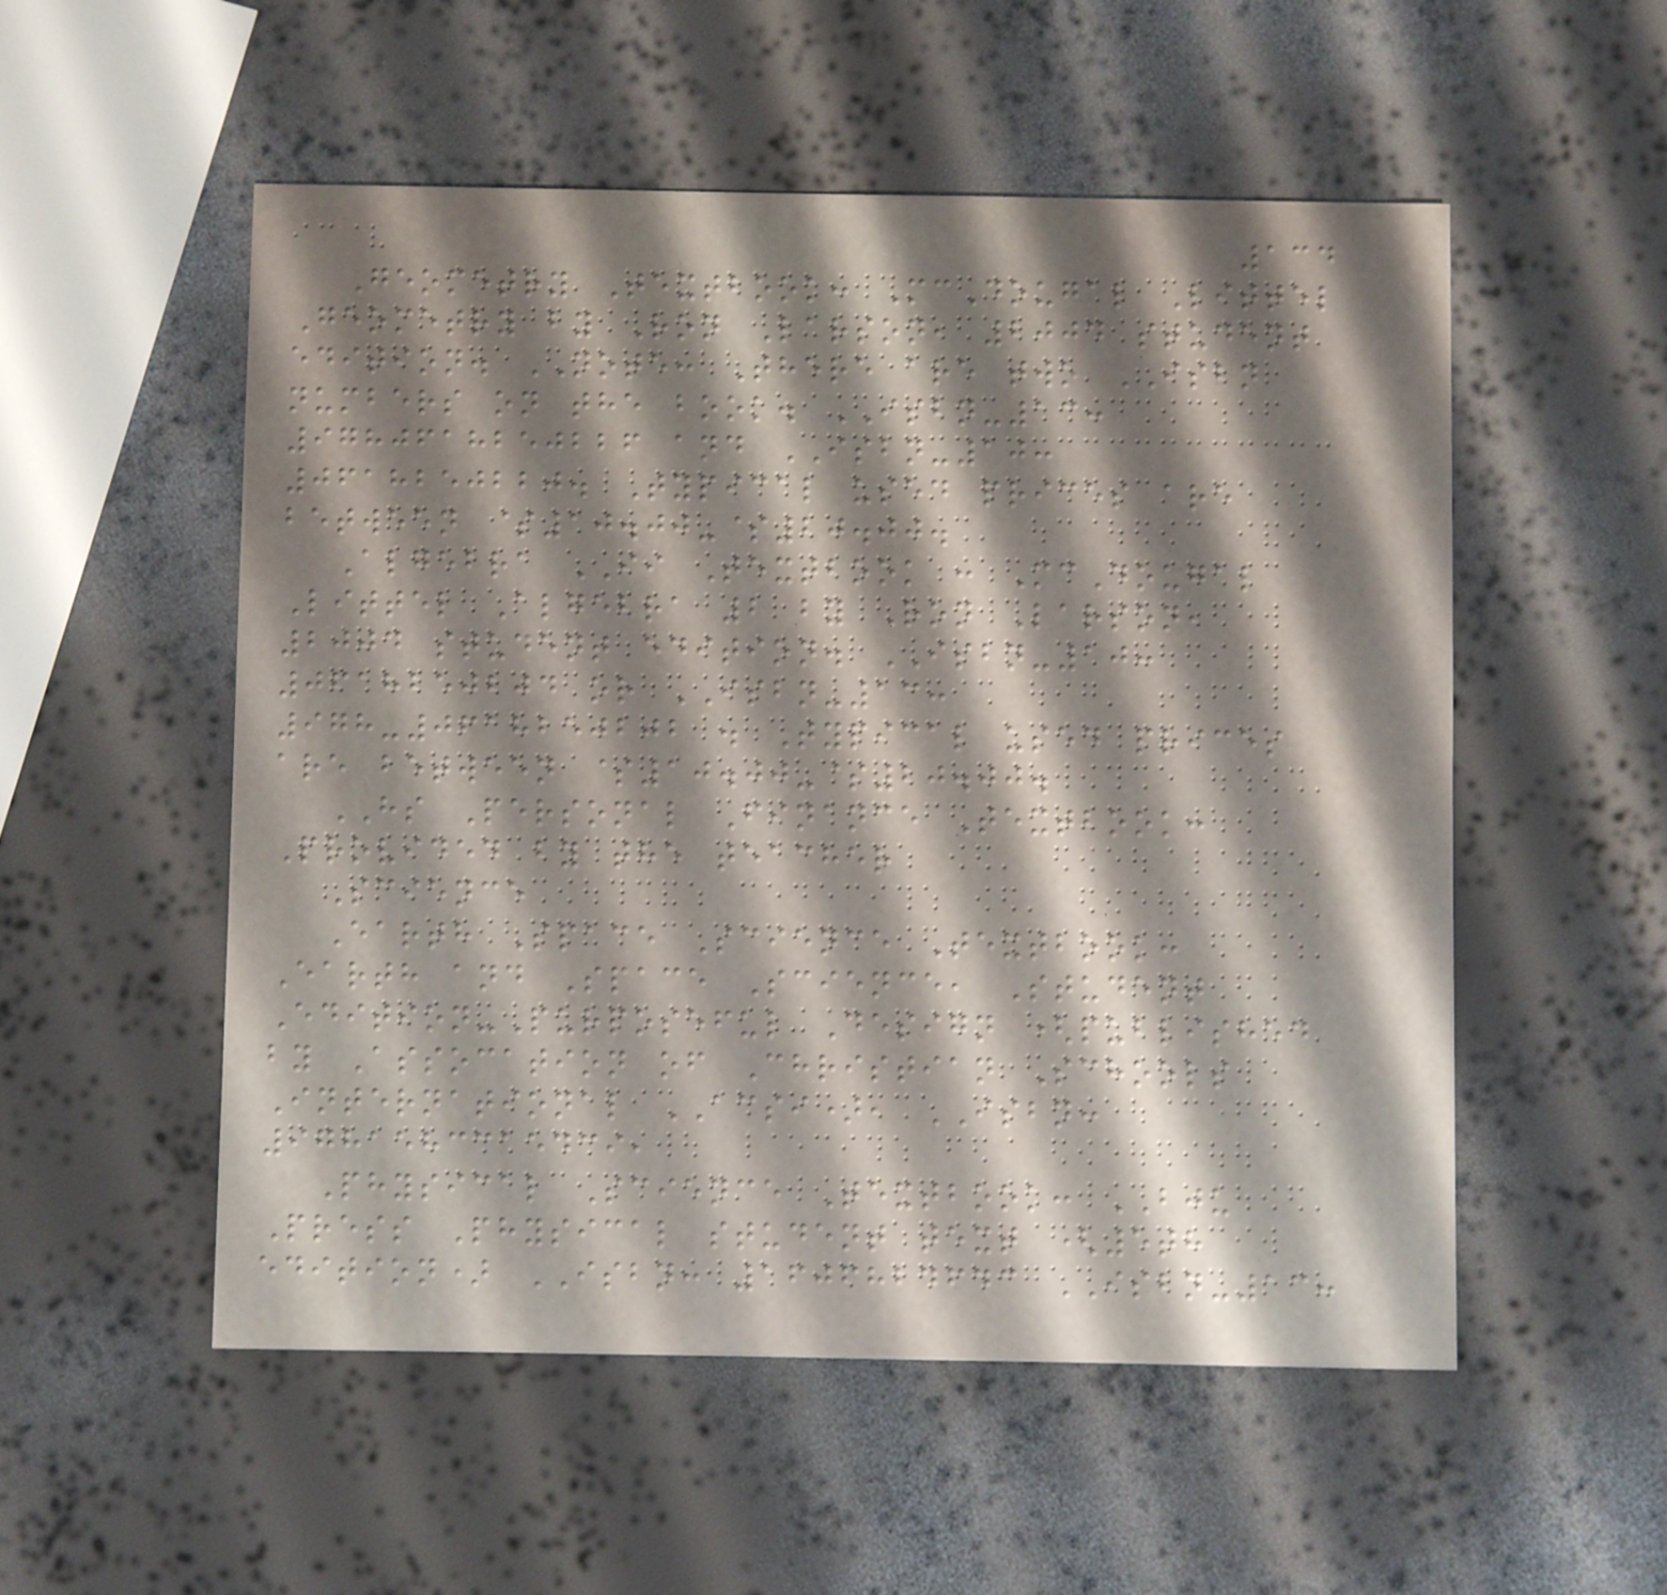134
Geometry Textbook: McDougal Littel
Geometry by Ron Larson, 2004 student
edition. NOTE: There are two ISBN
numbers on the book. ISBN-13:
9780618250226 and ISBN-10:
0618250220. Typical used prices are
between $10.00-$20.00.
Algebra II Textbook : McDougal
Littel Algebra 2 by Ron Larson,
2004 student edition. ISBN-10:
0618250204 or ISBN-13:
978-0618250202 . Typical used prices
are between $10.00-$20.00.
HS Personal Finance Textbook:
Provided by the teacher
Science
Earth Space Science Textbook:
Earth and Space Science, Student
Edition-Purposeful Design (published
by Assocation of Christian Schools
International ACSI), ISBN:
9781583315439,
Physical Science Textbook: BJU
Press Physical student text (5th
edition) ISBN: 1606824643 ISBN-13:
